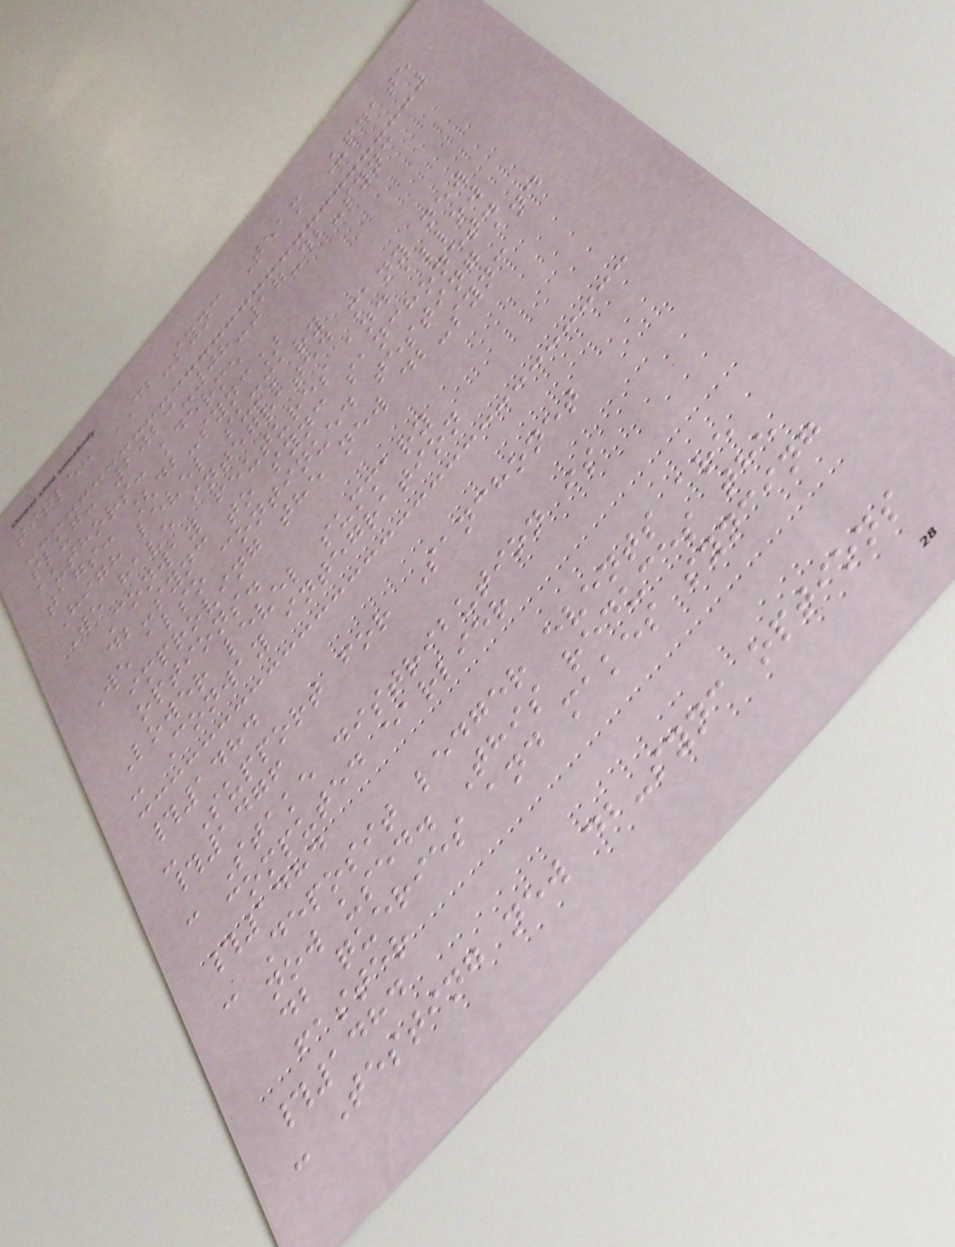title: DB-sync Team Update
slug: 2023-08-17-db-sync
authors: kderme
tags: [db-sync]
High level summary
We have integrated many new
Conway feutures and allow
db-sync to sync sanchonet.
We also continued testing and
improving the new db-sync
options.
Lower level summary
- Conway integration
#1484
- Support for Sanchonet
#1476
- Stake distribution is
computed earlier
#1484
- Deposit ledger events are
now used. This reduces the
db queries and makes syncing
faster
#1484
- Testing new db-sync options
